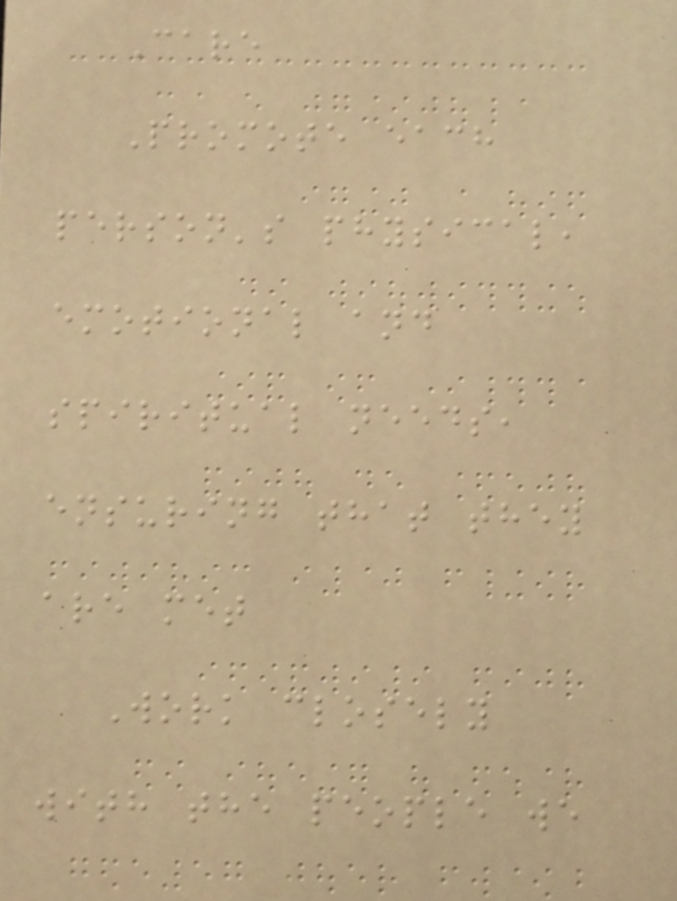Care
Promote each
person's physical,
emotional and
spiritual needs,
ensuring that they
are met
Work closely
with the people we
